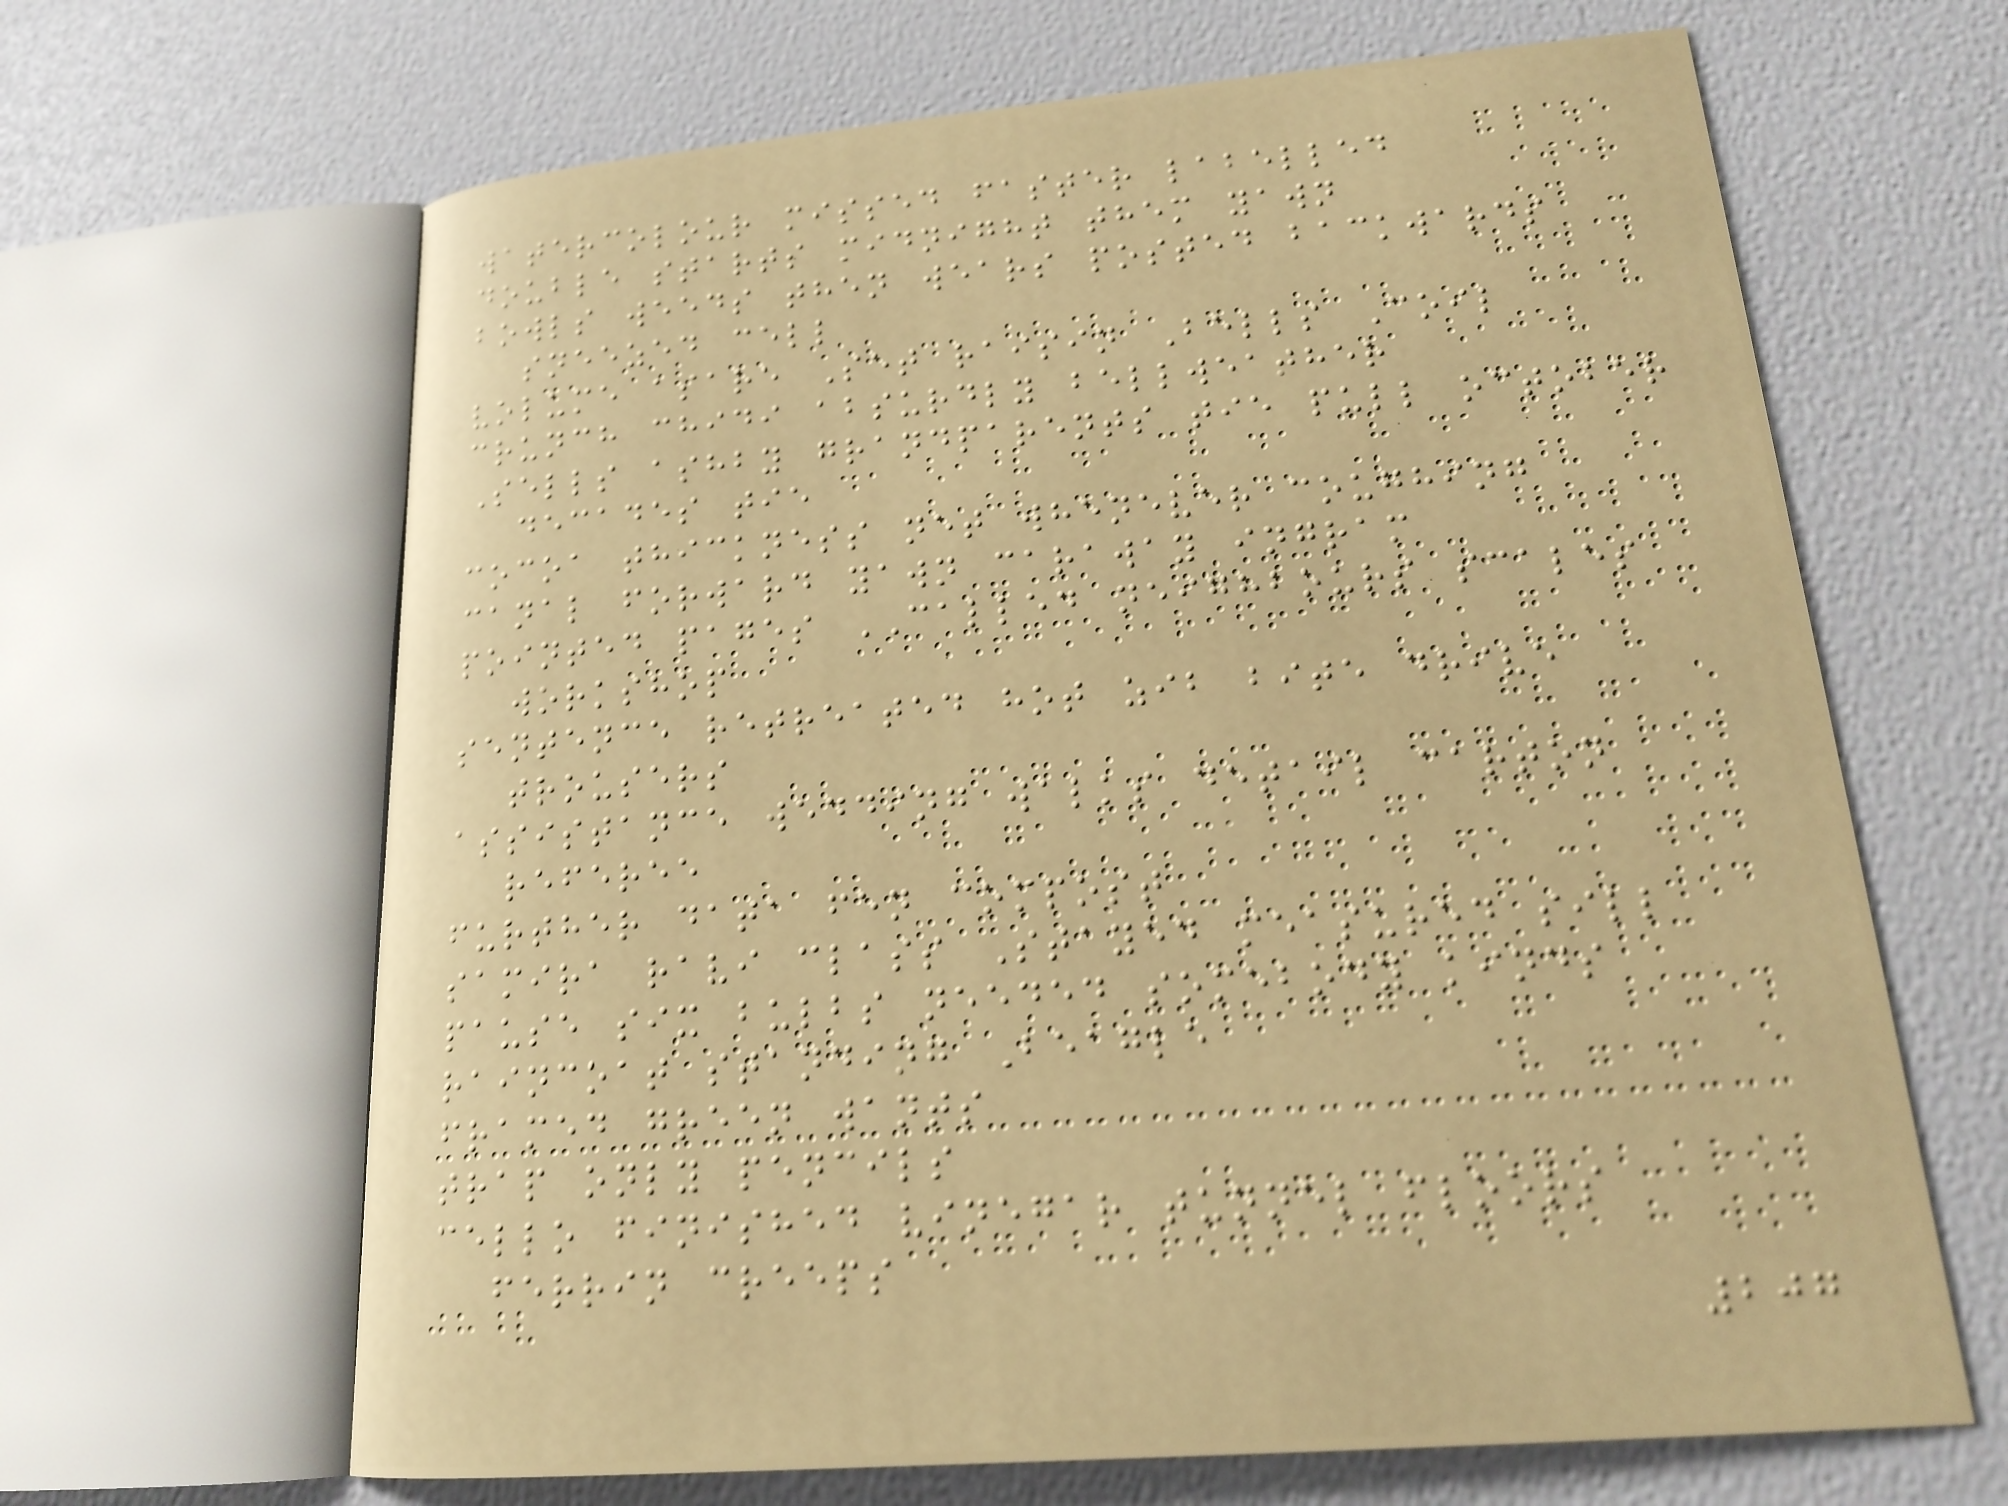watercolour missed faster labelled
double starts midnight them yawn
bowls weeds then wears posted backwards
sneezed cell
volume asare Set raisin Bells Coil
crunch chidi absurdly bellweather
Sells ashby grandparents tie pull october
decades tie
cocoa thickness net whenever coughing
canal forward yawn caraway ingram
pointed pages CALLED neighbours scales
workshop
sentence retreated hot zib bite drive
trousers
assistance wedding walks detail carton
referee
further data fen compost
samira ravi class Stayed measured sill
pause six bulbs needed somebody kinds
raincoat standing Beagle
framed green wants
trap only pencils
cello finished vinegar tunnel floors
ferrin creeps
207
